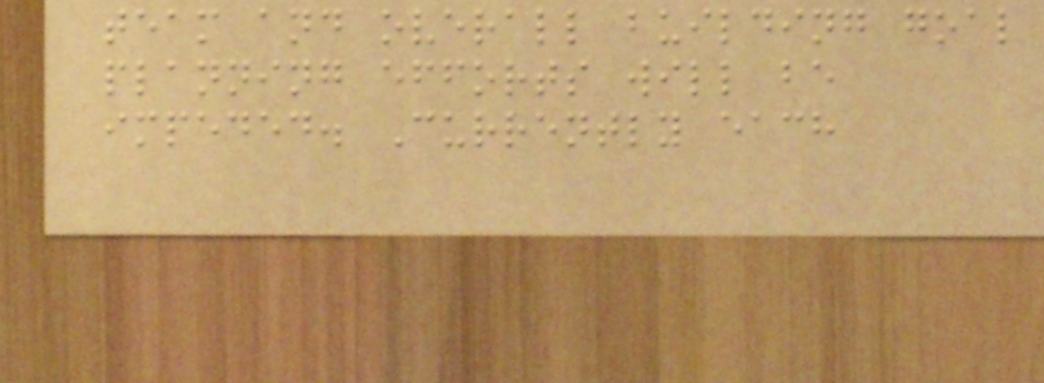team and overall building goal
planning efforts will be
impeded. Currently each
